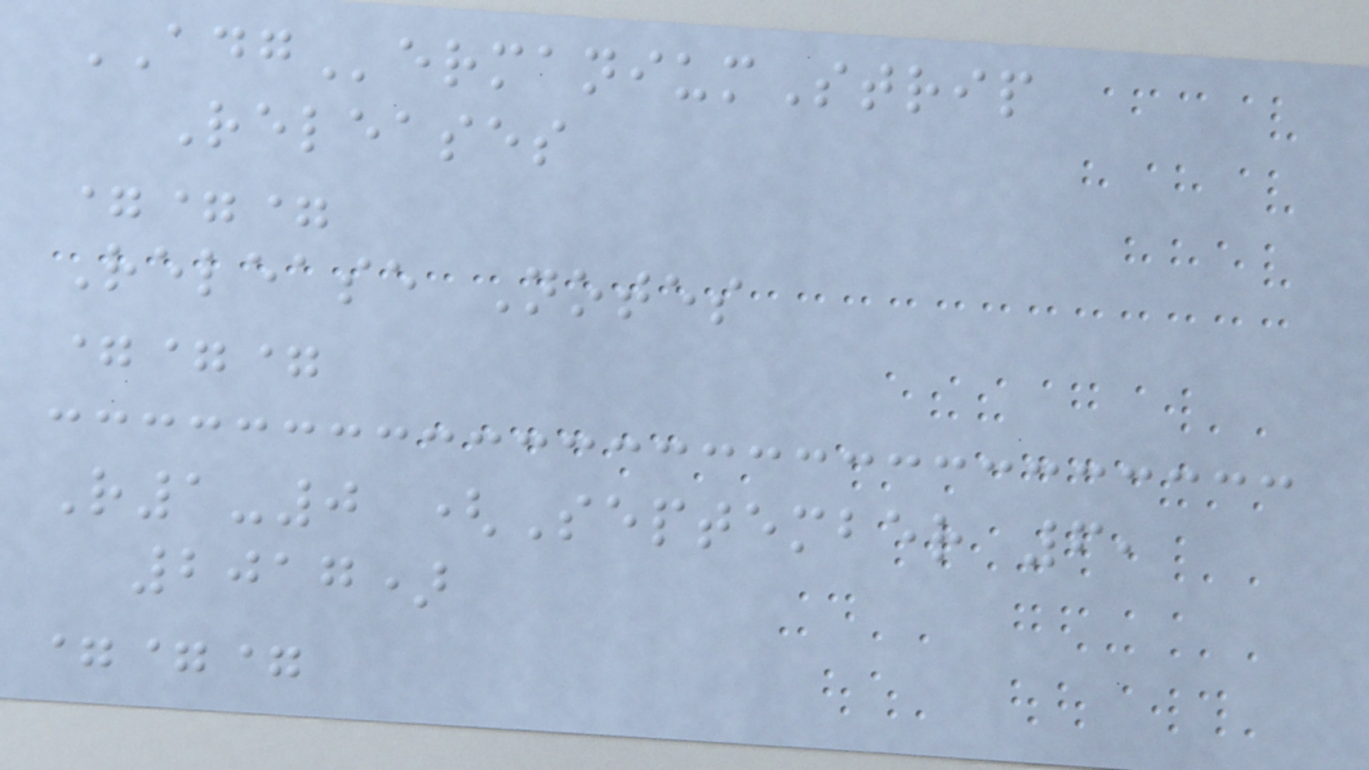ADGermaniumStrip
Releases
===
Release Notes
===
R1-0 (September 6,
2017)
===
